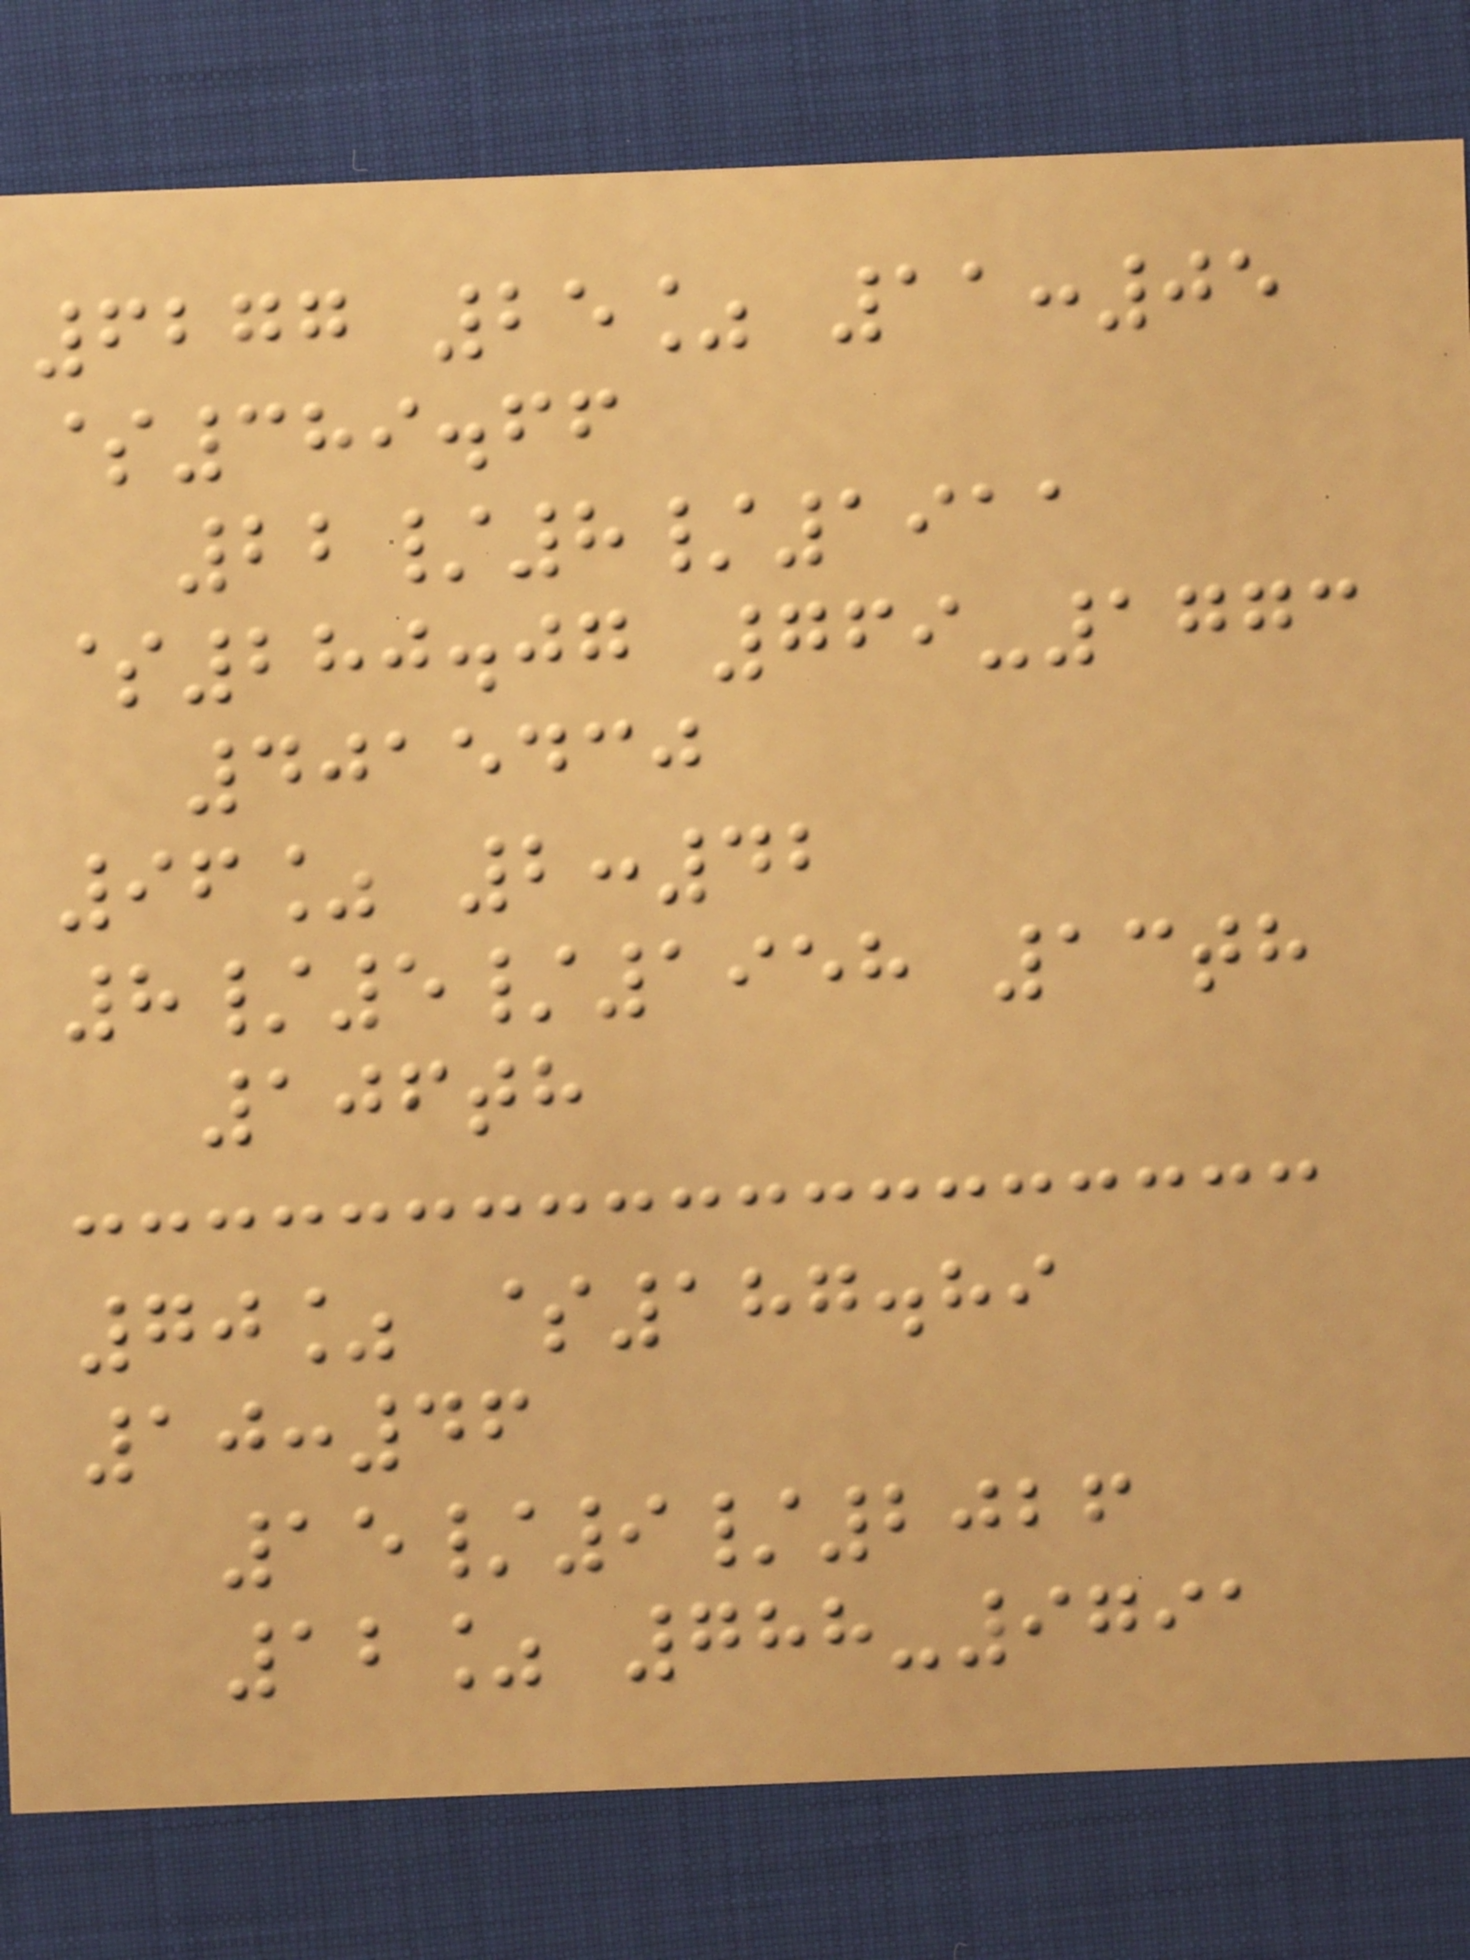6277 25% 11:05
$389.66
22/8/1911
$280.07 769-1773
4015430
96% 2:42
8/5/1958 13th
106th
70% $187.89
10:46
15/9/2026
12% 788-9791
